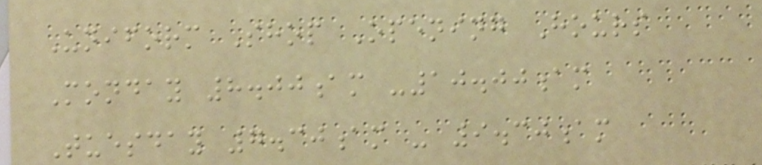Uniform Shop Opening Hours
Monday 8.00am -10.00am
Tuesday 7.30am - 9.30am
